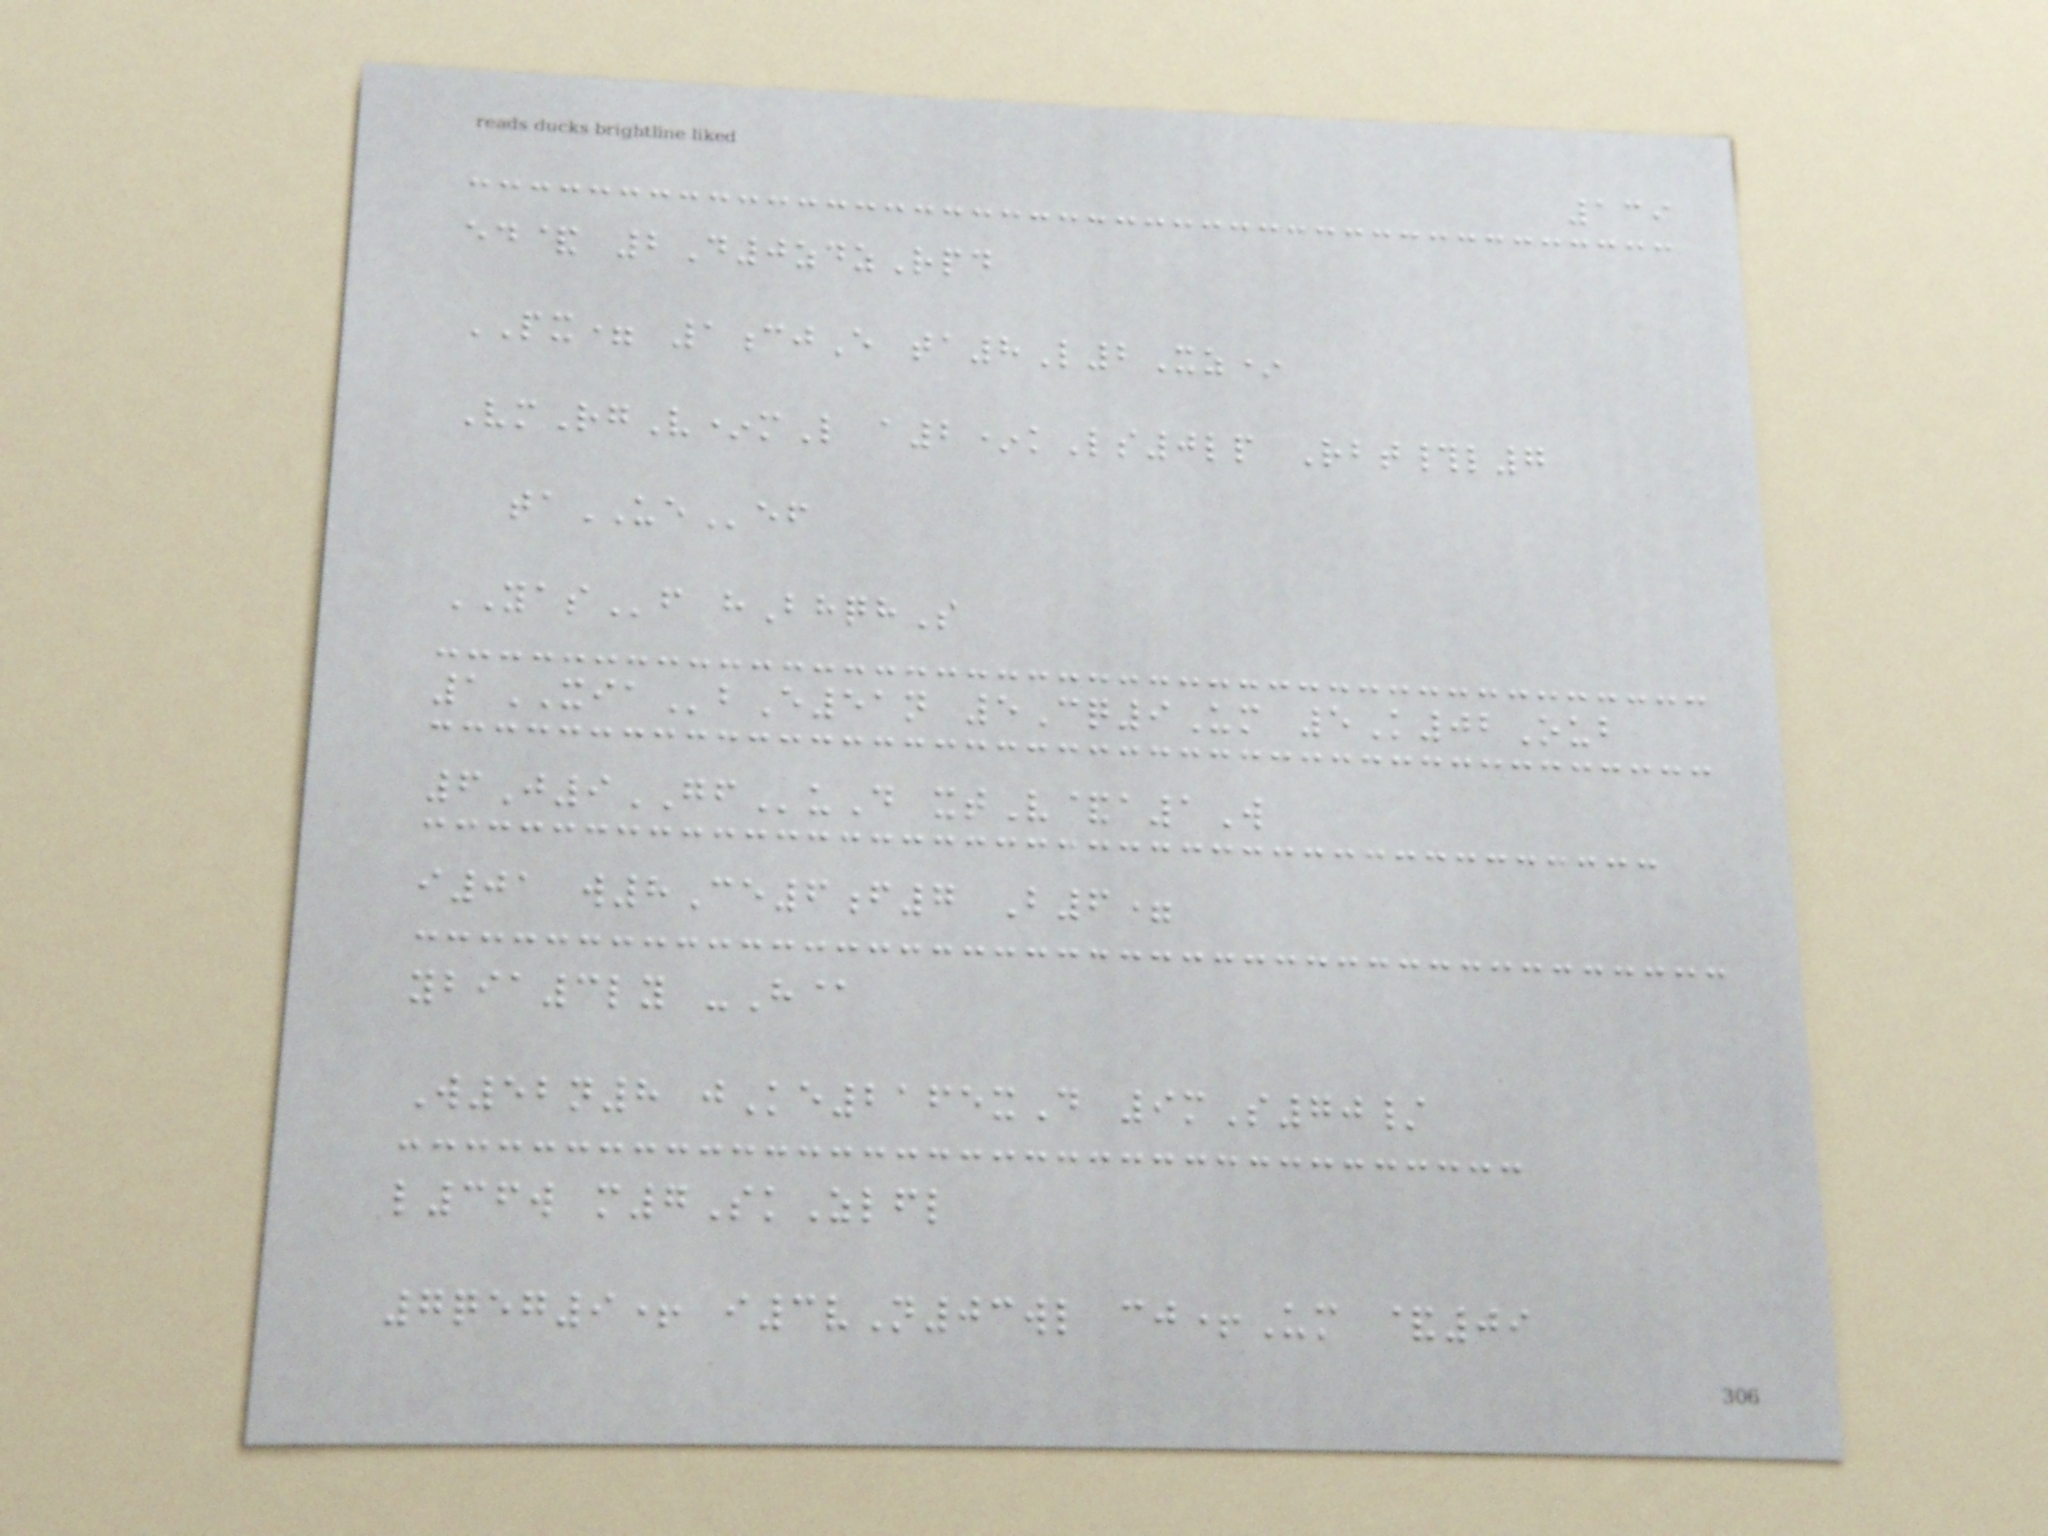139
ed& 2D0zdzRpd
PX= 1cjE ta8L2Xz*
VmRgV*mL a2*kLs0lp Rbt#l7
taUEef
YASf hBhqhS
1XIAbE51n 5Cq9Um 5K02Oub
6J9GFuD xtV&a1W
i01 w8Ce6f7 B6=
ybia3ly -H@
W52n8 jKe2165xD 9mS70/
l36w m7SkZlfl
7qeg9+ i3vN03wl cj+Um &09
